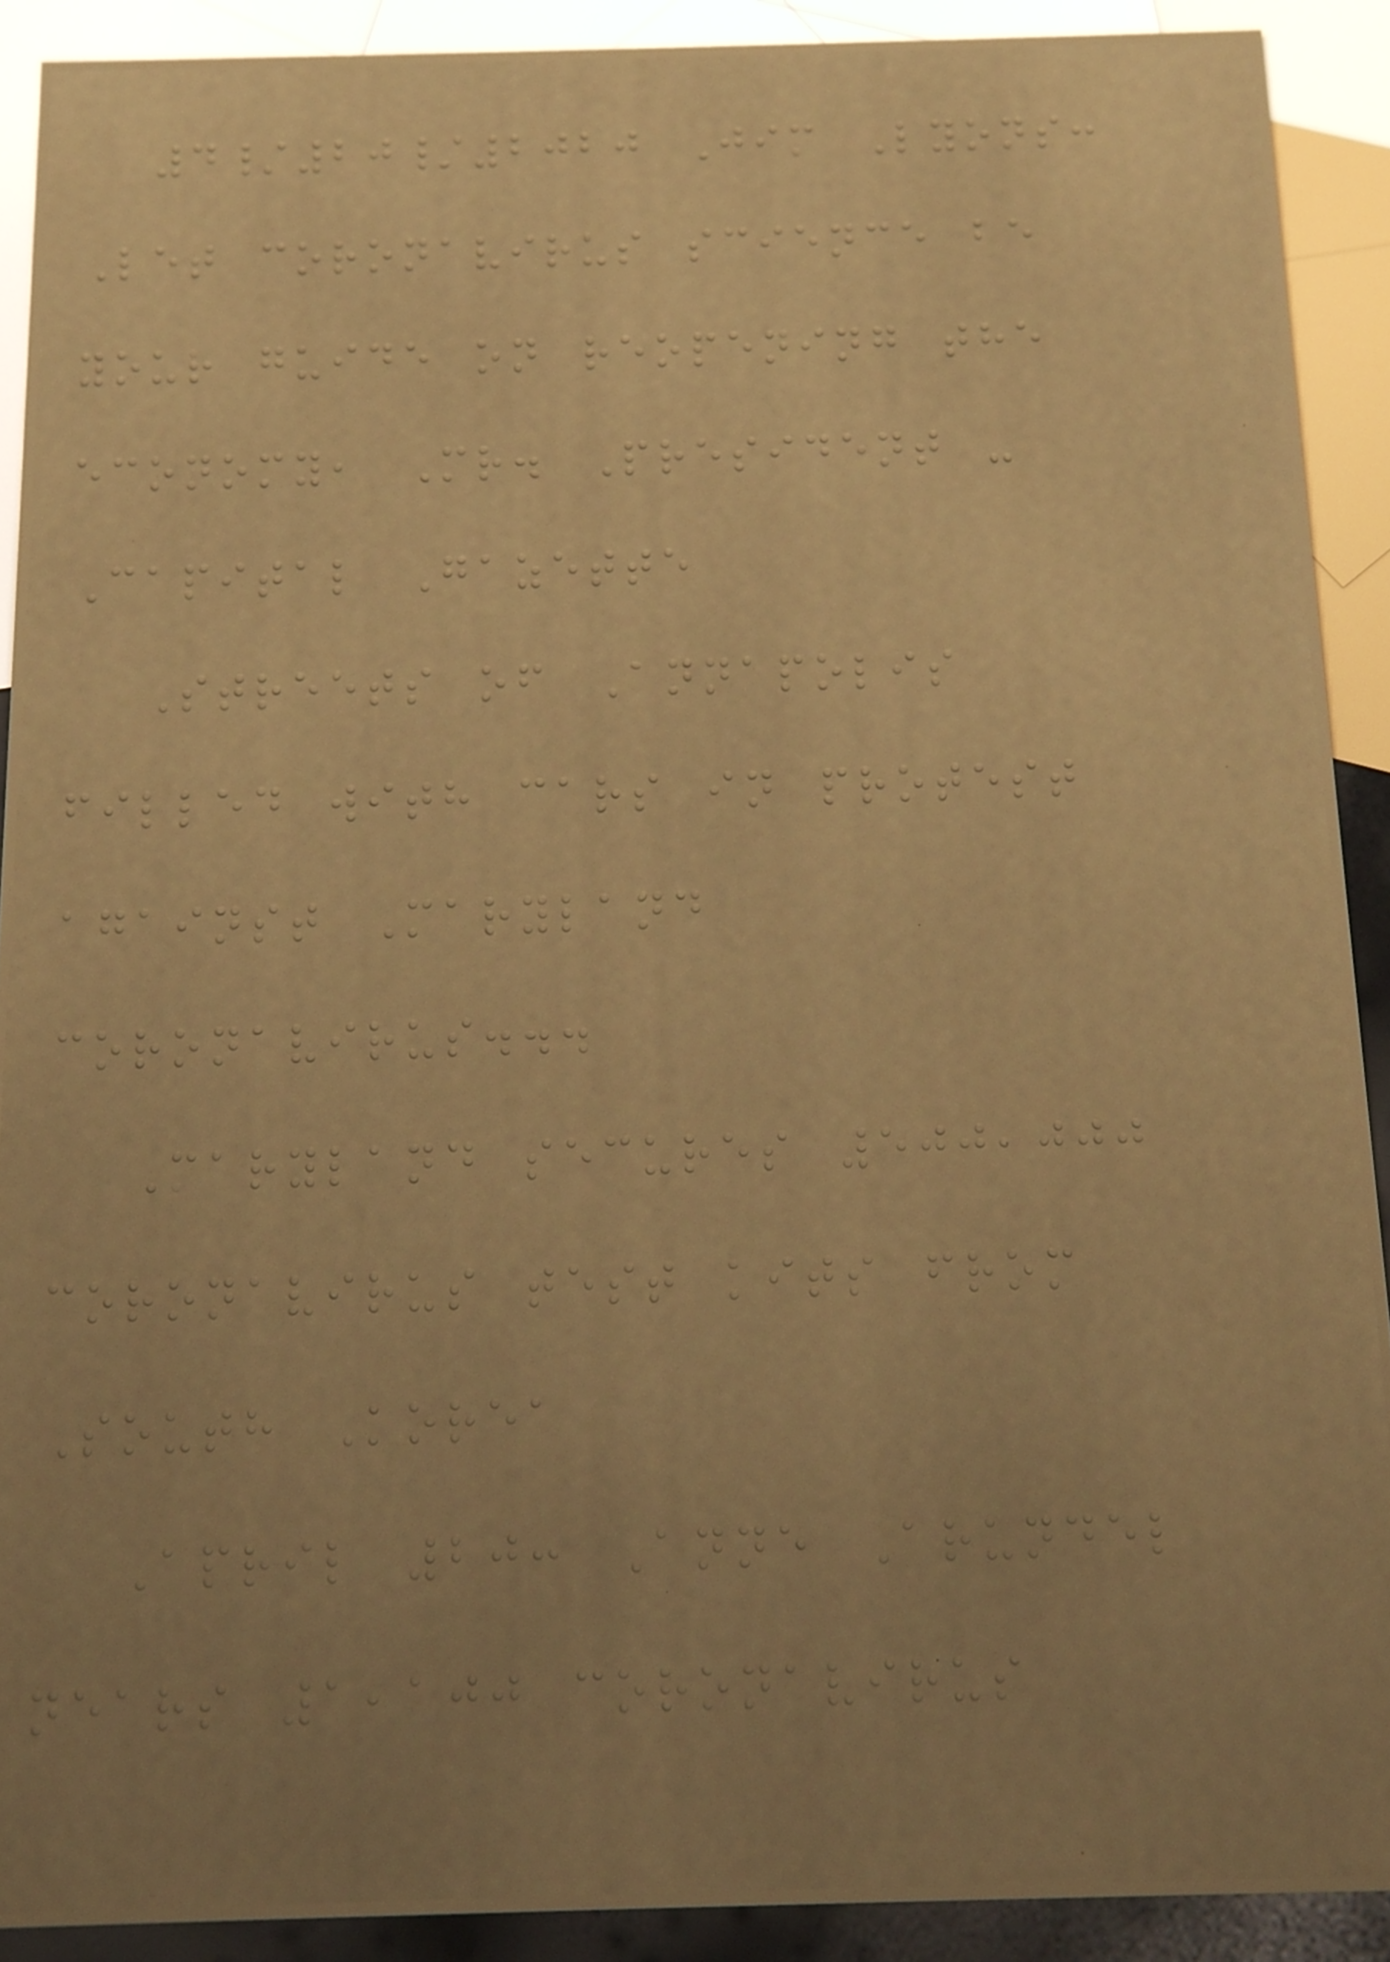4/20/2020 Jim Lyons:
Let coronavirus science be
your guide on reopening the
economy, Mr. President -
Capital Gazette
Streets of Annapolis
filled with cars in protest
against Maryland
coronavirus...
Maryland secures 500,000
coronavirus test kits from
South Korea
April 20: Anne Arundel
nears 1,100 coronavirus
